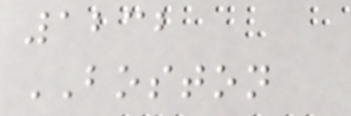1232
BOSTON
